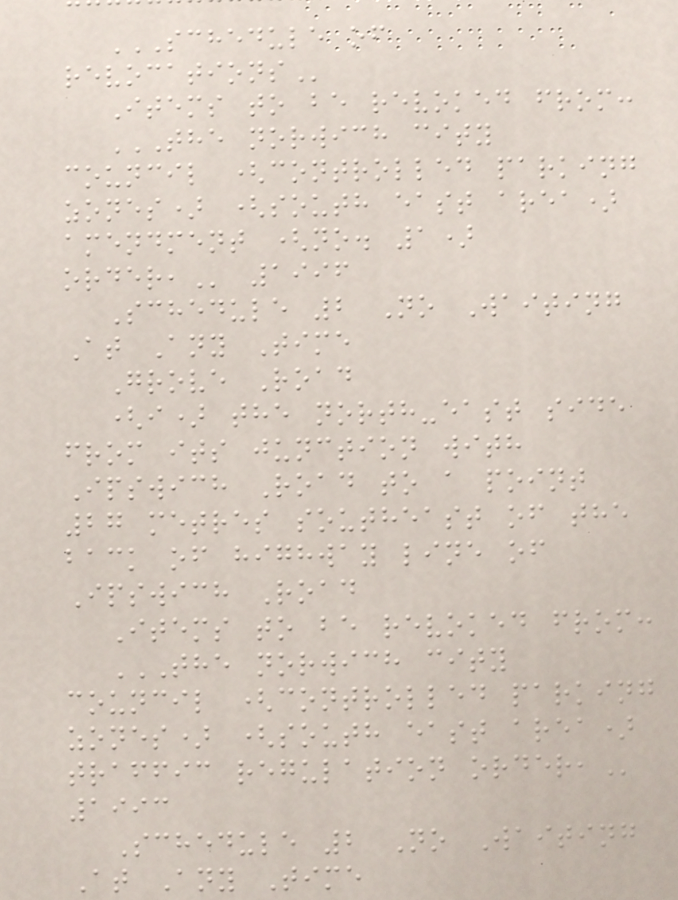SCHEDULE OF
REVOCATIONS
Items to be revoked from:
THE NORWICH CITY
COUNCIL (CONTROLLED PARKING
ZONES) (SOUTH EAST AREA)
AMENDMENT (NO. 1)
ORDER, 1996
Schedule 2 No Waiting
At Any Time
Grove Road
(i) the north-east side
from its junction with
Ipswich Road to a point
27 metres southeast of the
back of highway line of
Ipswich Road
Items to be revoked from:
THE NORWICH CITY
COUNCIL (CONTROLLED PARKING
ZONES) (SOUTH EAST AREA)
TRAFFIC REGULATION ORDER,
1993
Schedule 2 No Waiting
At Any Time
